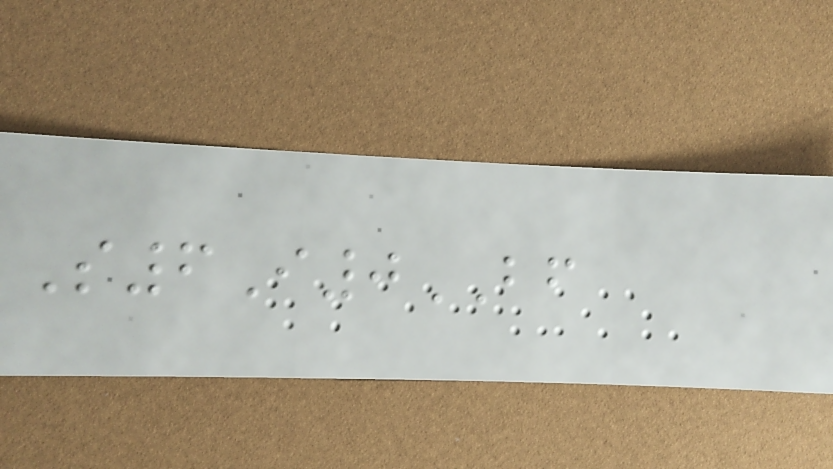S6I0BF
